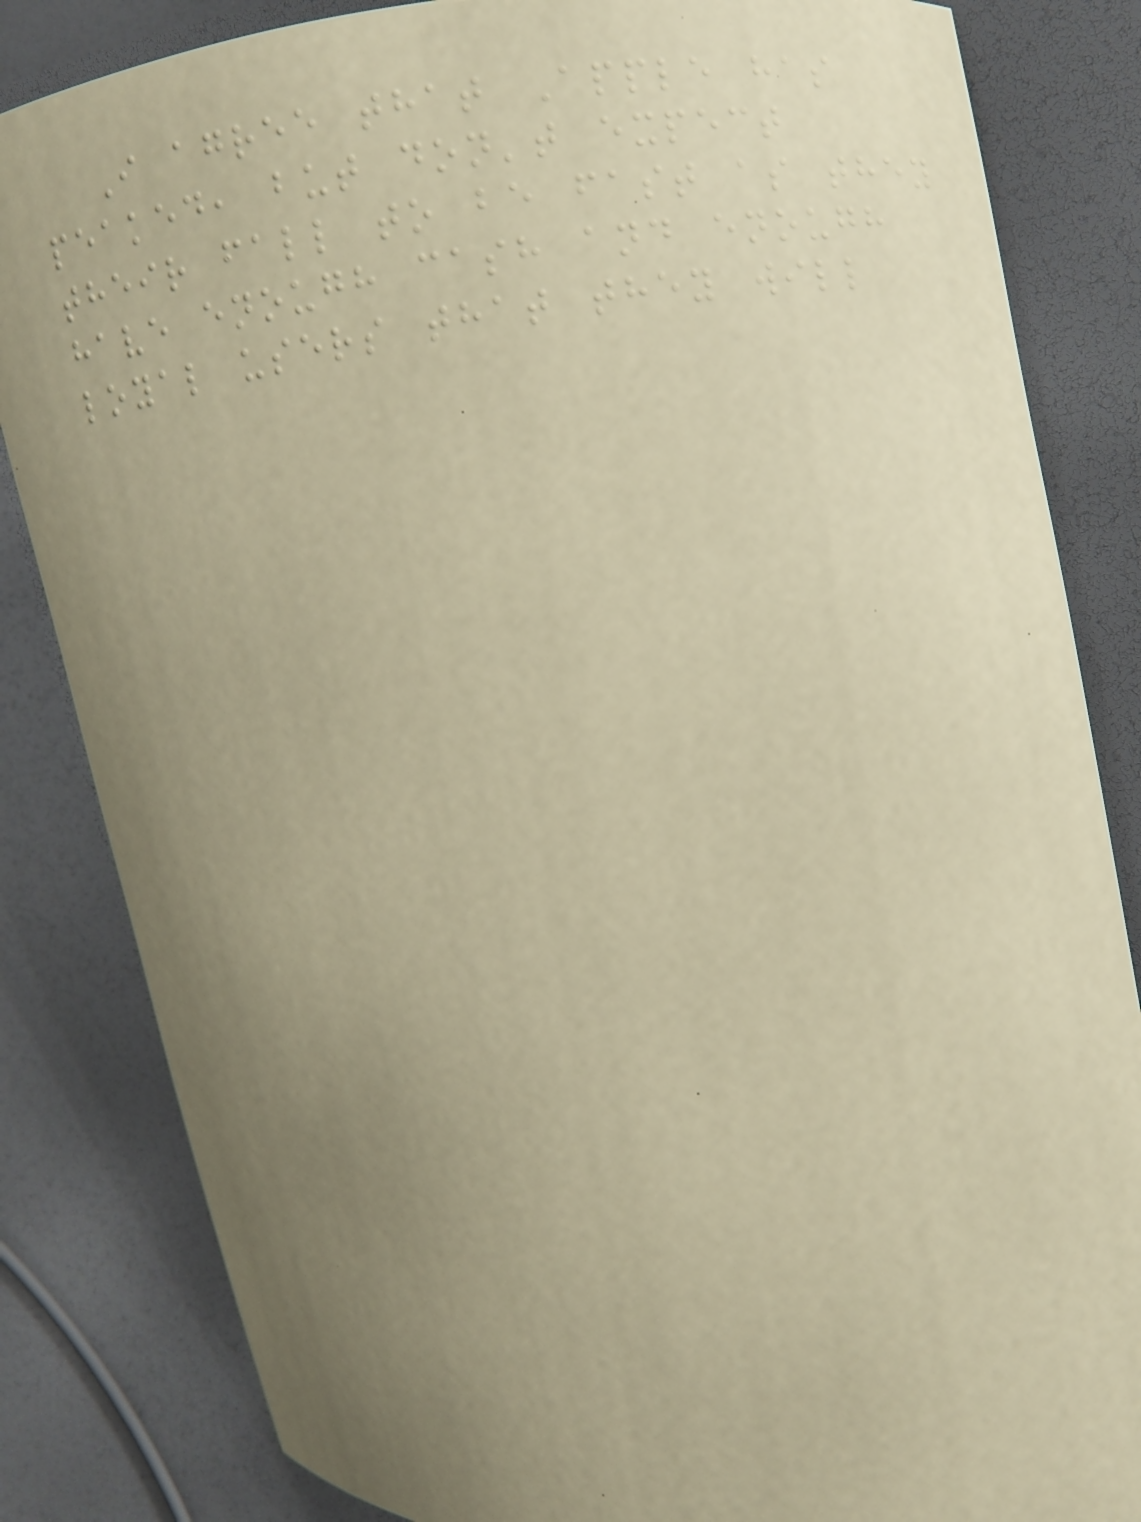I agree that Apple has
peaked, but don't expect
their fall to be fast as they
have enough cash and enough
loyal users that they will
